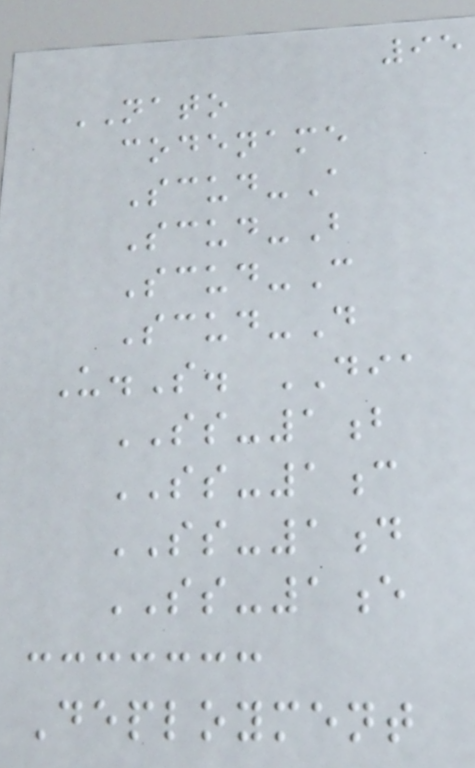95
NATO
codename
Scud-A
Scud-B
Scud-C
Scud-D
U.S. DIA
SS-1b
SS-1c
SS-1d
SS-1e
Deployment
